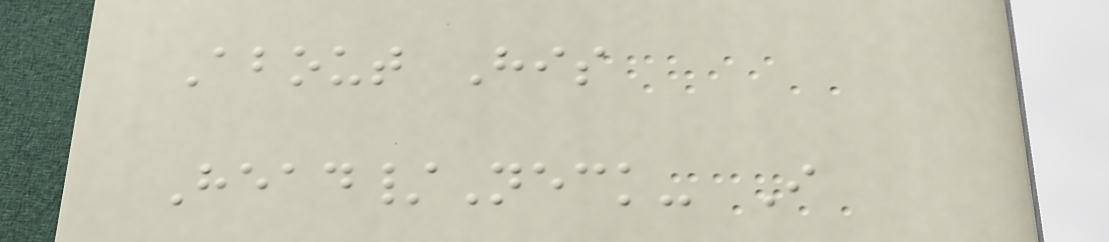About His
Head/Neck- I
